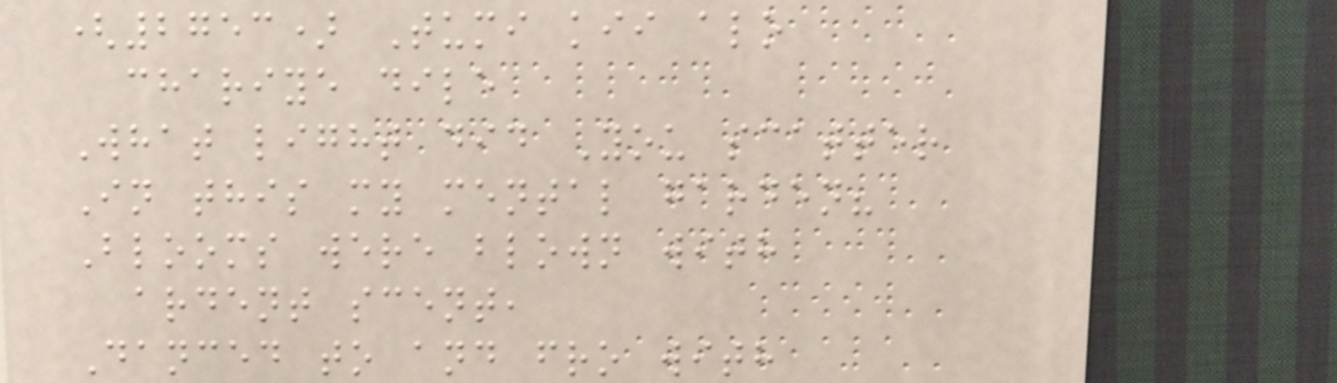(2753) Tumi kii alo
chariye dile
What light did You scatter
In this my mental garden?
Blooms were blown with
ardent scent,
Danced to and fro with
